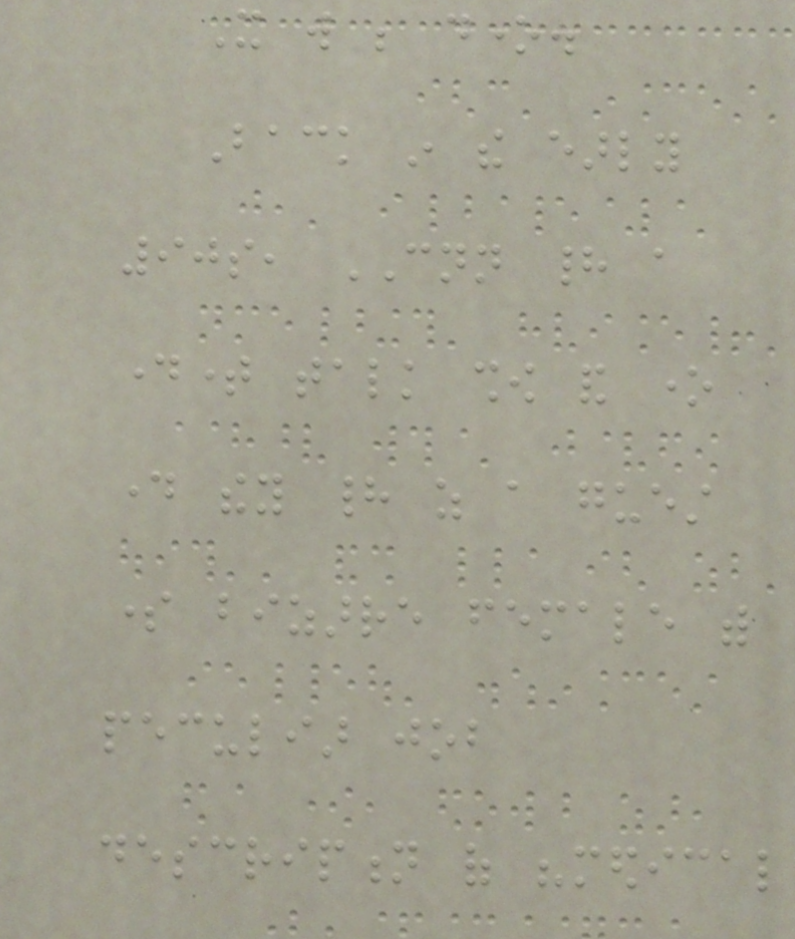It will be done.
Back in the early
90s, CNN had a
daytime talk show and one
day they had as a guest
some bizarre female with
peculiar job
description of "medical
